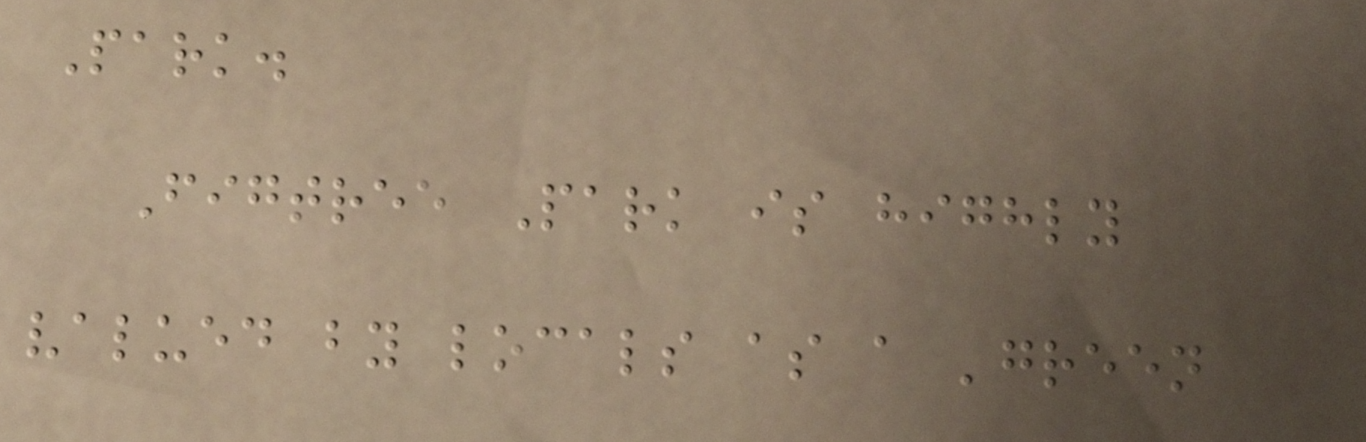Park.
Figtree Park is highly
valued by locals as a 'green
